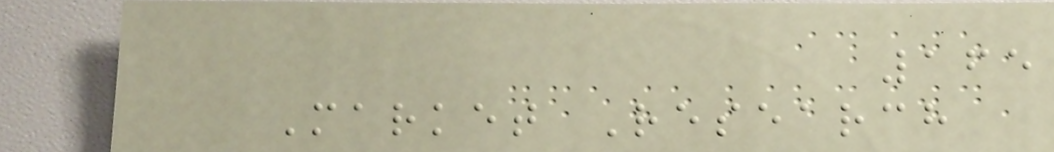165
Market Research
